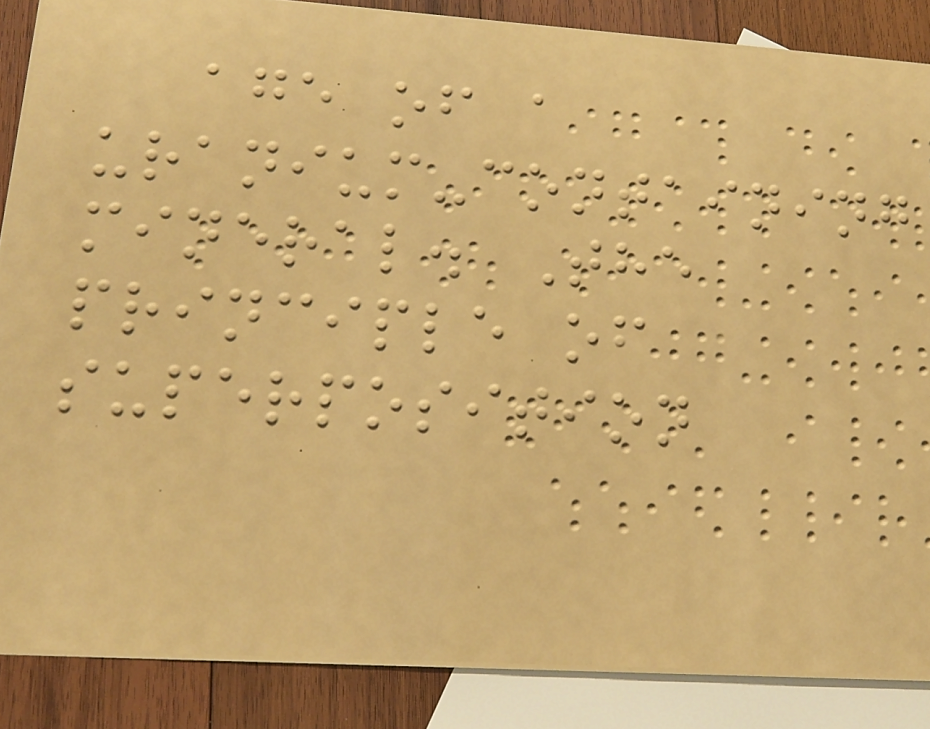age of a
uranium-containing
mineral. The
principle of
superposition
